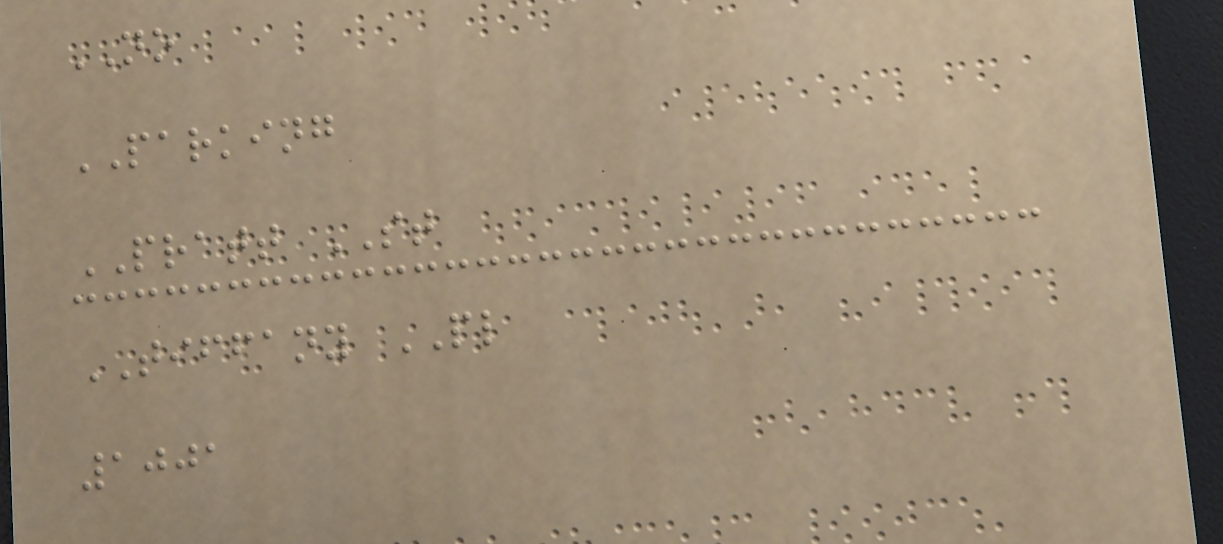NO
PARKING
PRATT ST
TIFFANY PL
1001
